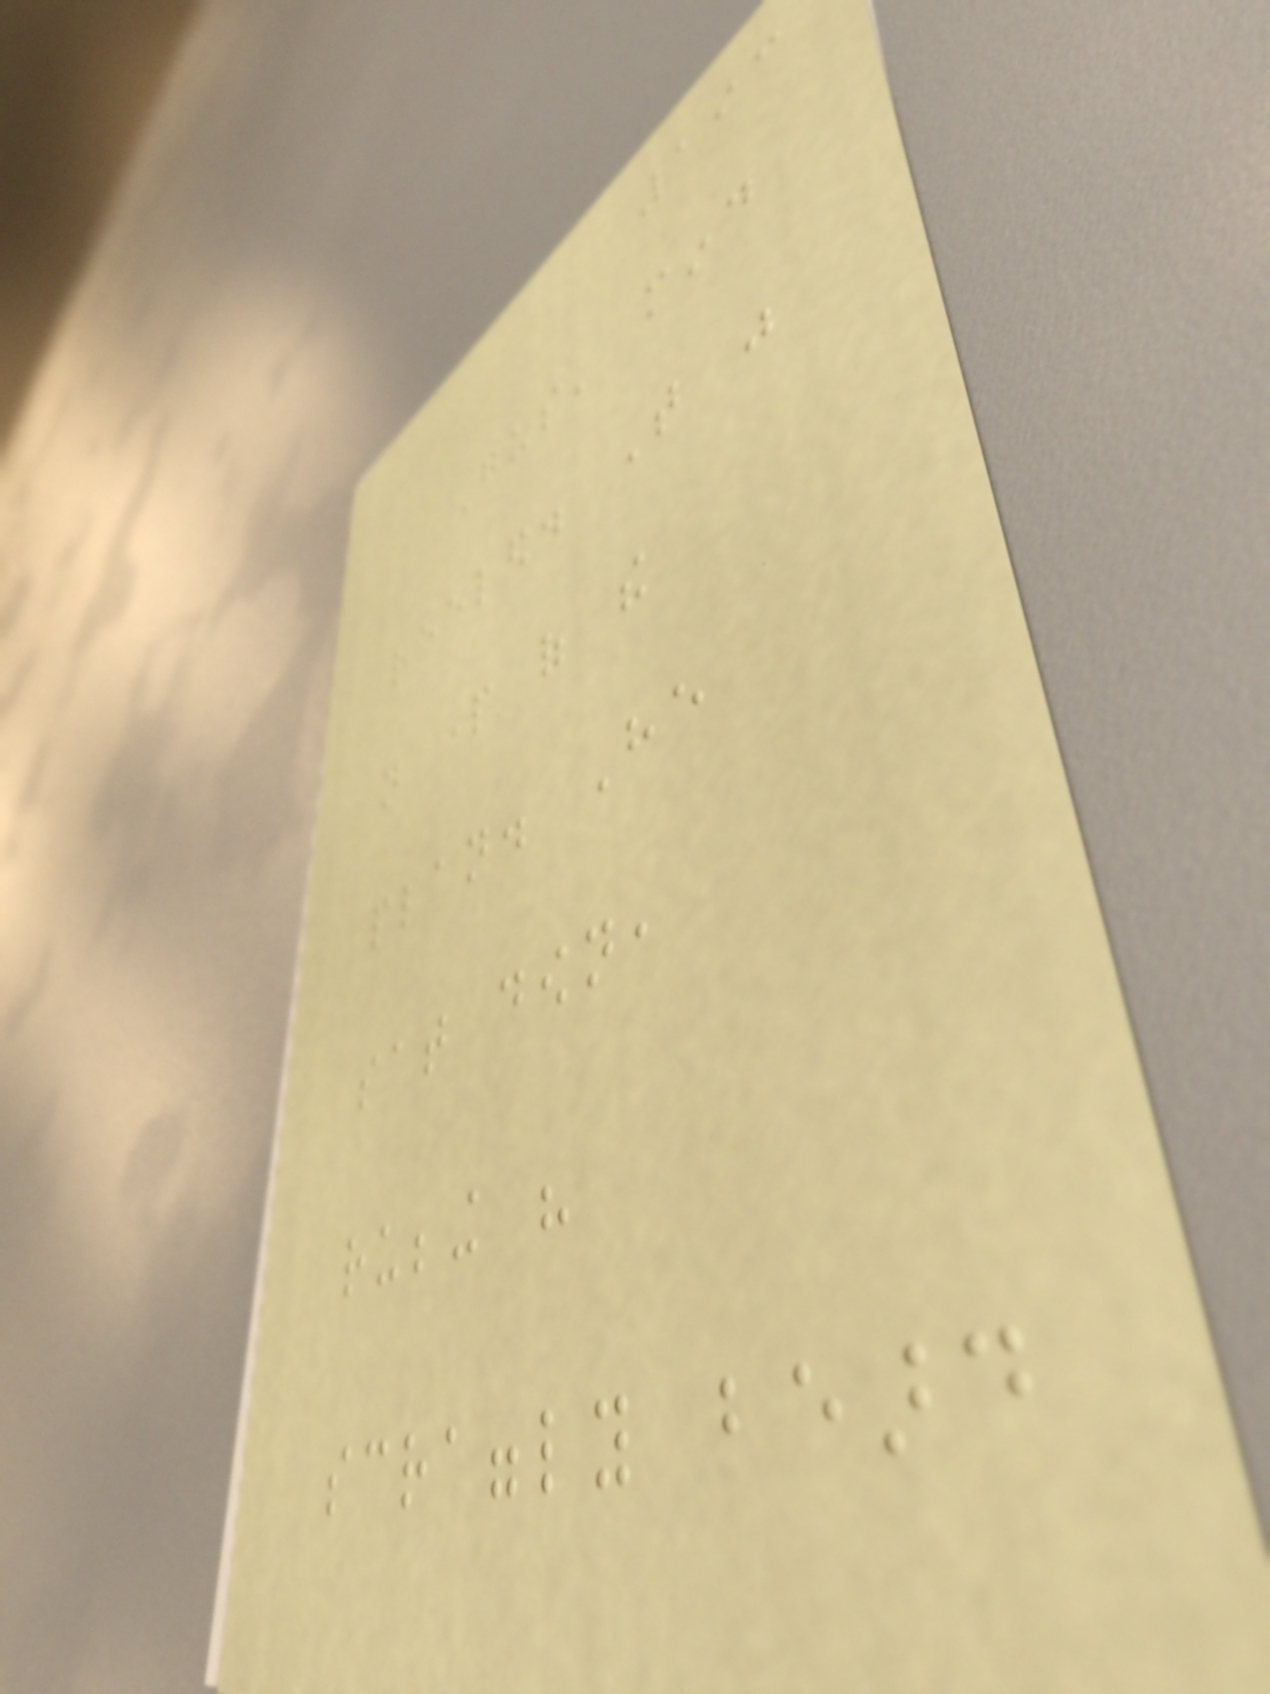193
Gus' mind
reeled. That was
not part of the
plan. He
sat down,
rubbing his
scraggly beard
